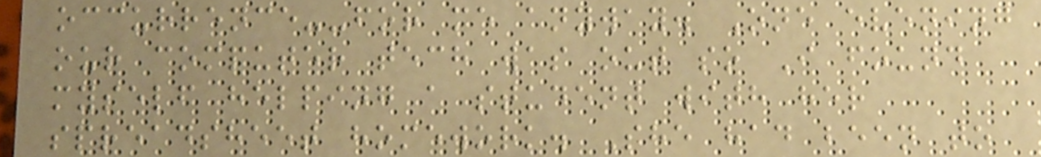occurrence--for me anyway. One evening
our computer tech was out so I found
myself helping a student with her
spreadsheet homework. She had been to
